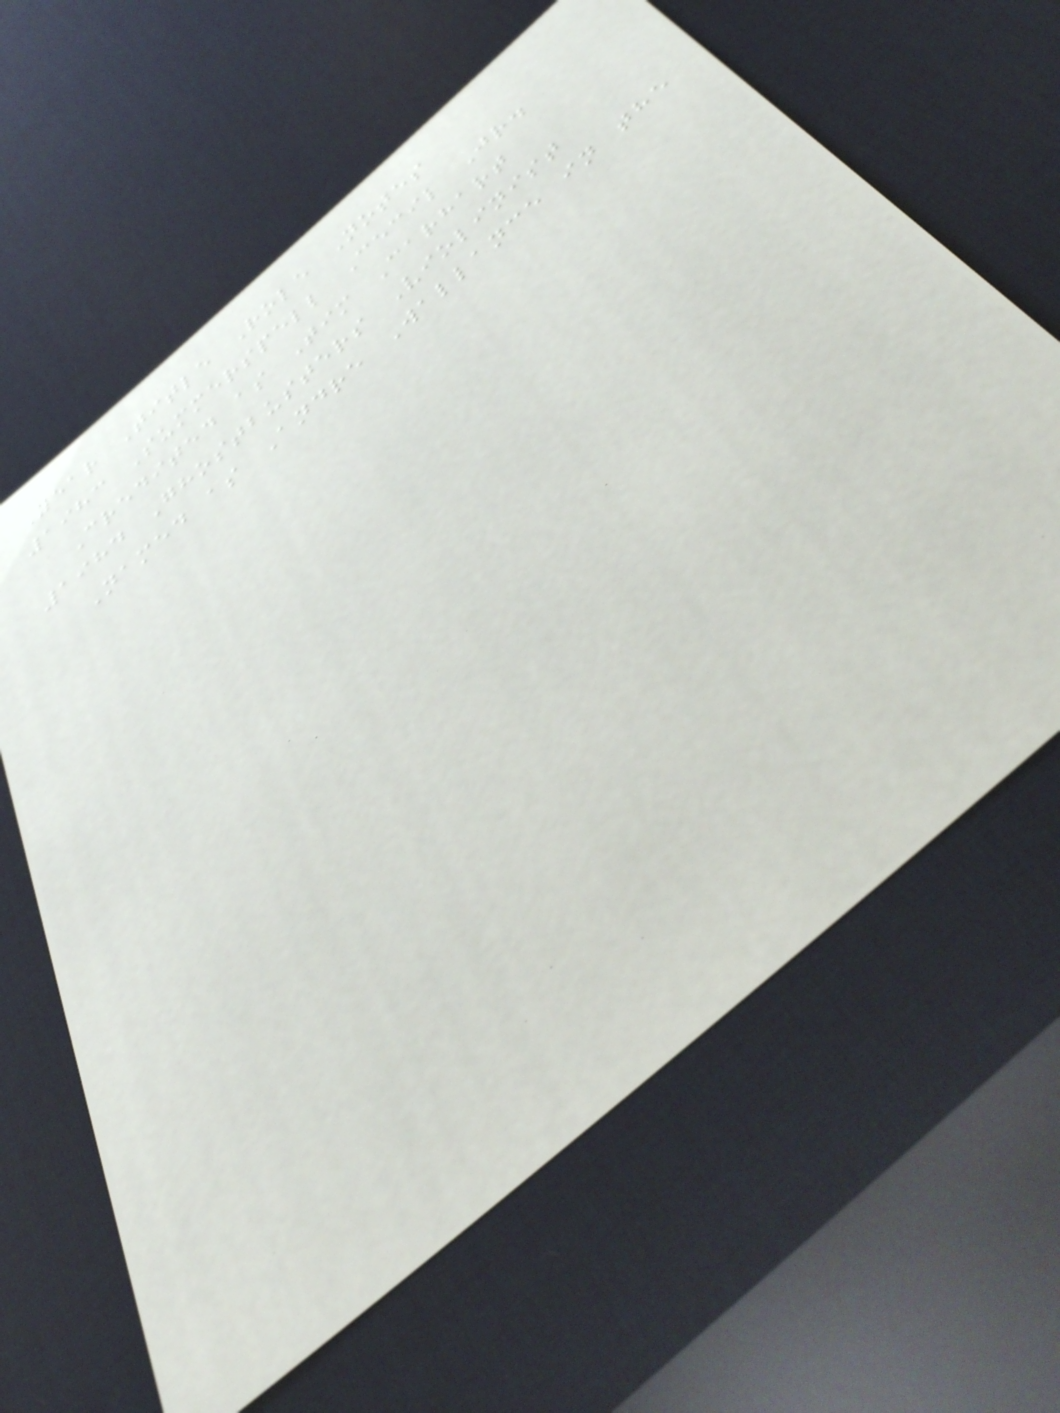Year Title Role Notes
1983 Summerspell Cecil Jr.
Credited as Tim Carhart
1984 Ghostbusters Violinist
Named as Andre Wallance in the
